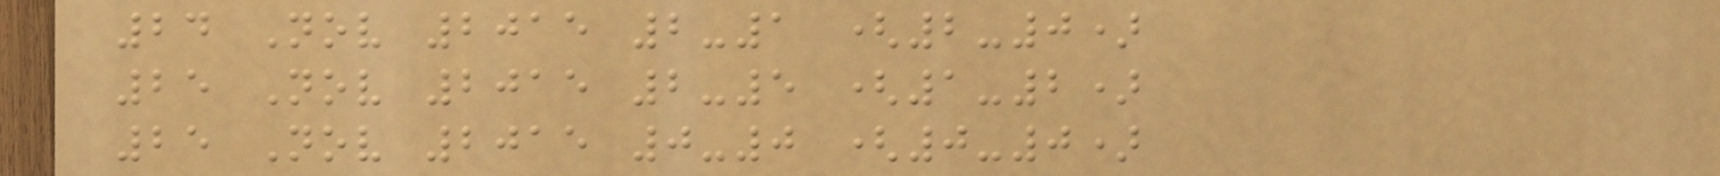24 Nov 2015 2-1 (2-0)
25 Nov 2015 2-5 (1-2)
25 Nov 2015 0-0 (0-0)
